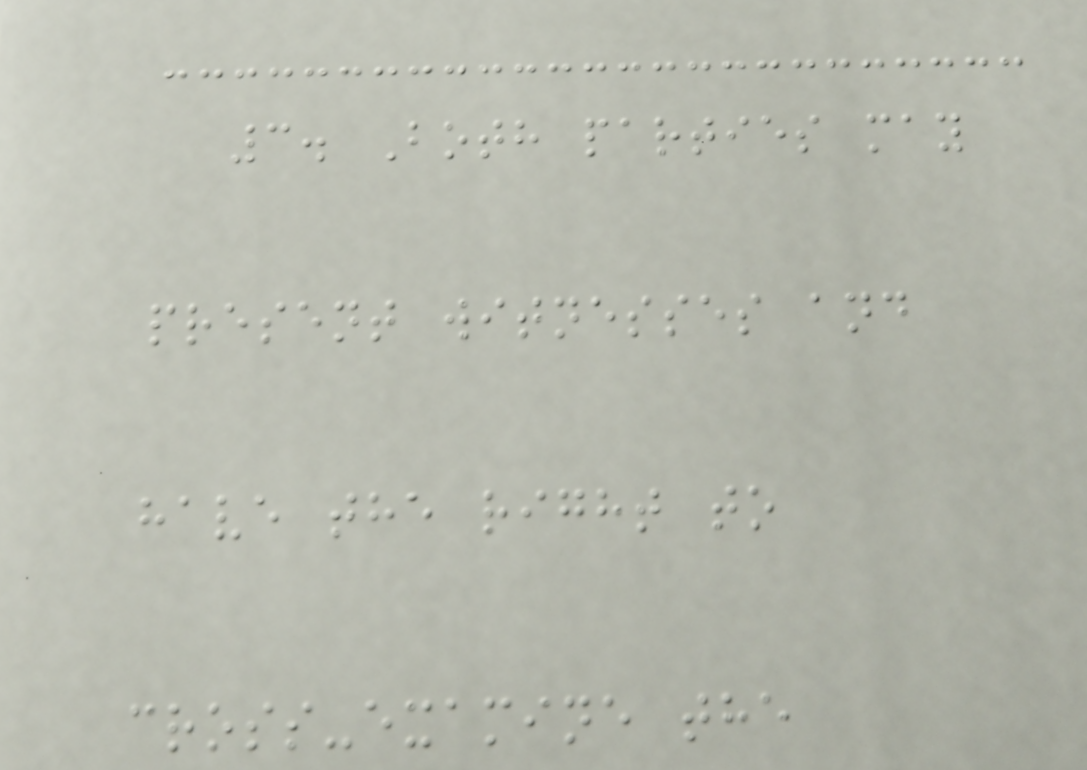3. Both parties may
present witnesses and
have the right to
cross-examine the
